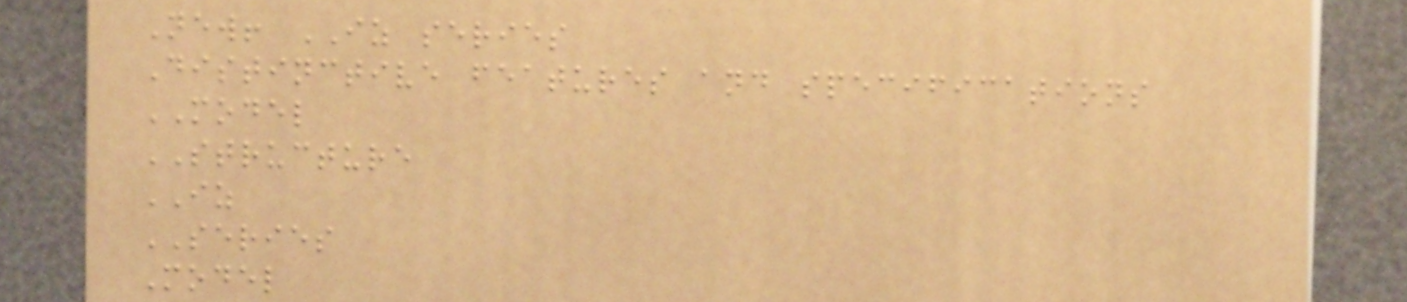New! IZ series
Distinctive features and specifications
MODEL
STRUCTURE
IZ
SERIES
Model
